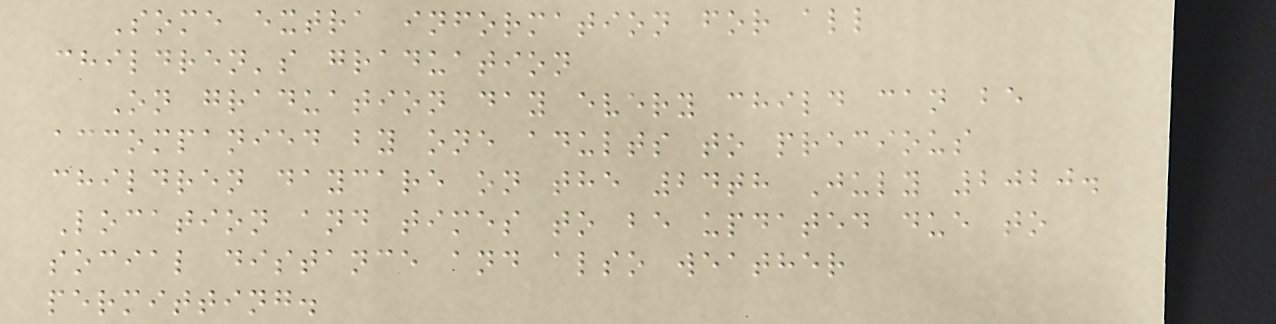Some extra information for all
children's graduation
On graduation day every child can be
accompanied by one adults to precious
children daycare on the 24th July 2020.
Location and times to be updated due to
social distance and also weather
permitting.
